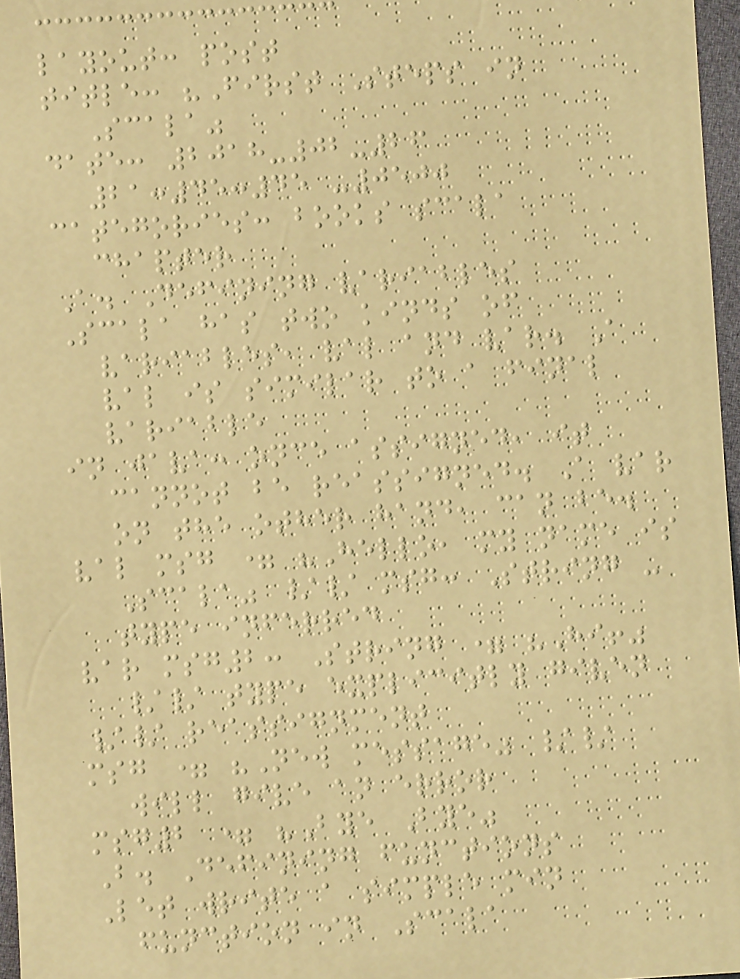layout: post
title: "First Steps in
Scala"
date: 2018-02-26
21:45:45 -0500
categories: books scala
chapter
A. Defining variables
Scala has two kinds of
variables, val and var. A
val is similar to a final
variable
in java: once assigned, it
cannot be reassigned. A var
on the other hand, can be.
val msg = "Hello, my name is
Scala" // msg: String -
type inferred
var msg2: String = "Hi!"
// type explicitly given
// reassignment
msg = "New message" //
will give an error
msg2 = "Bye Bye"
B. Defining functions
Let write a simple min
function in Scala
